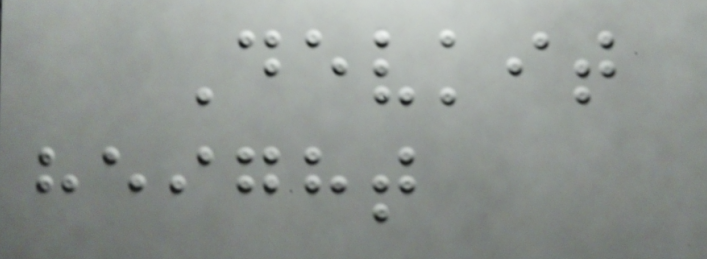Devkit
height
